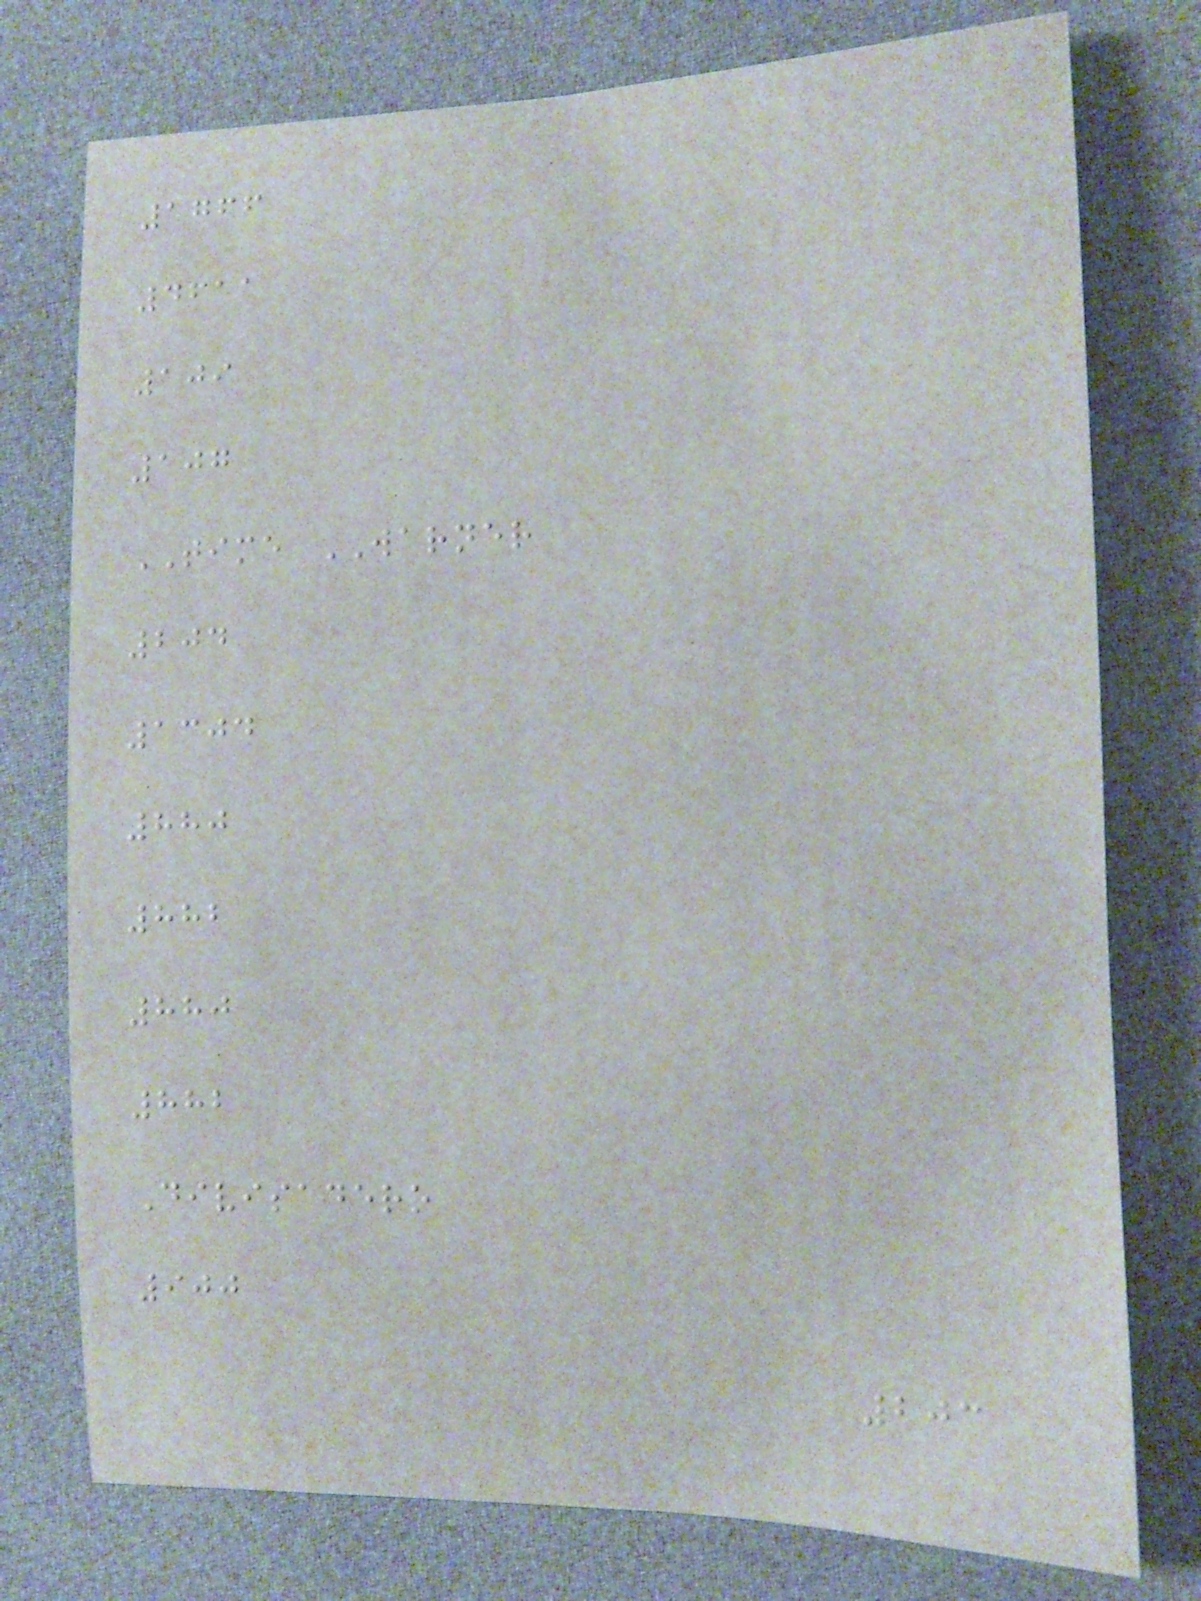1766
4611
109
107
TIME WARNER
204
1304
880
882
880
882
Divisadero
900
203
